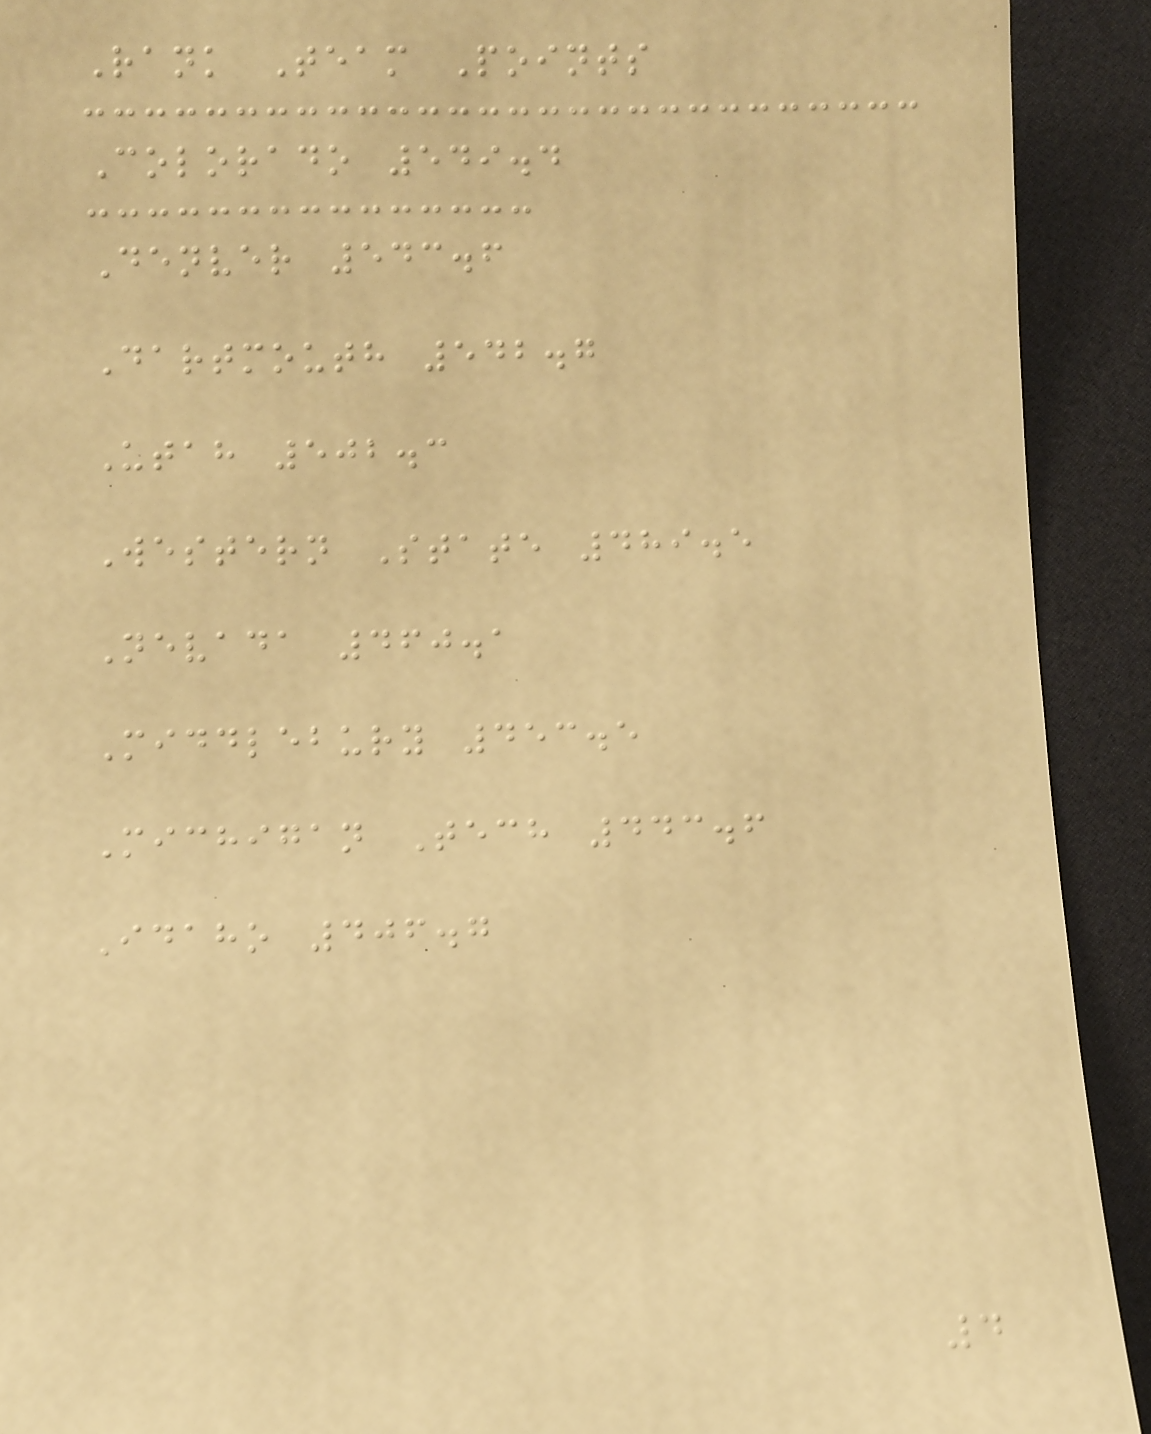Rank Team Points
Colorado 549.4
Denver 543.6
Dartmouth 542.7
Utah 502.3
Western State 489.5
Nevada 460.1
Middlebury 453.5
Michigan Tech 443.6
Idaho 406.7
4
